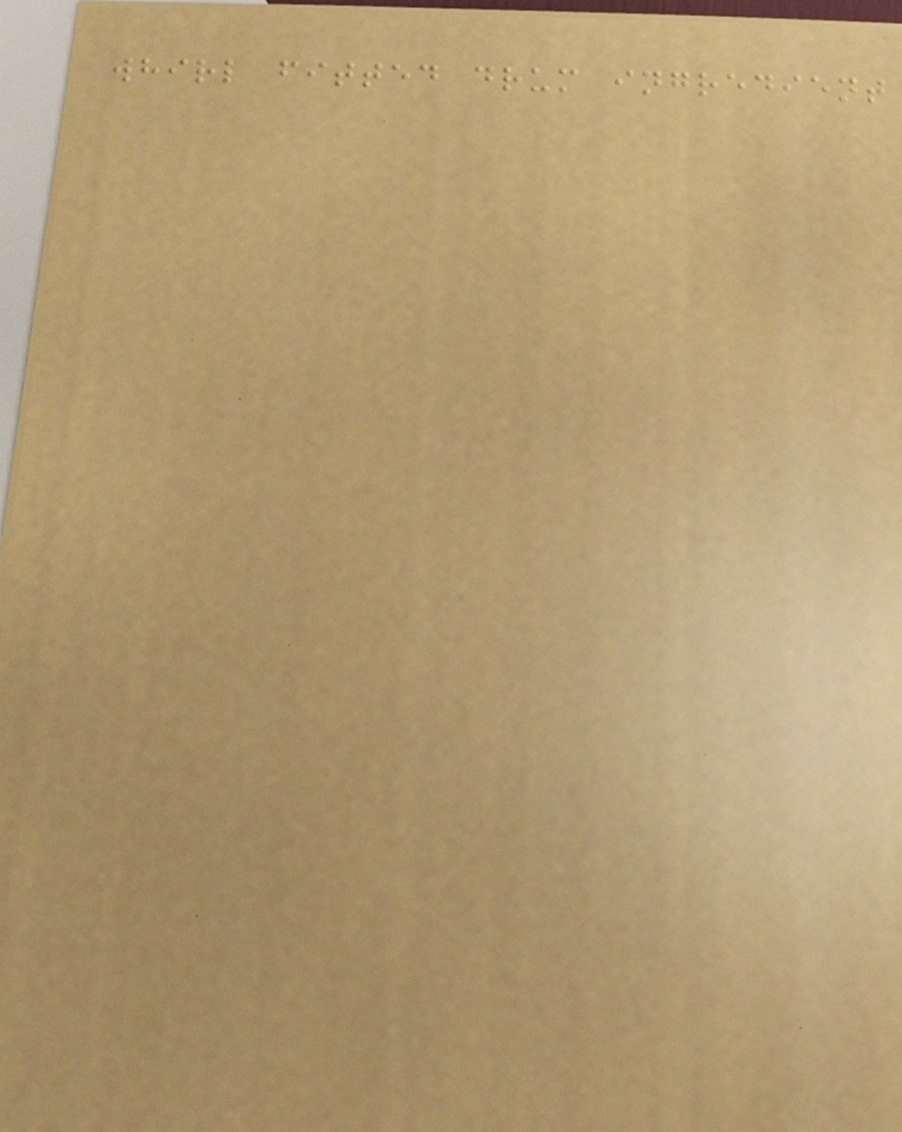whirl fitted drum ingredient
